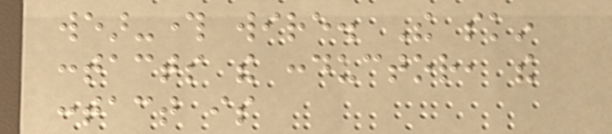wear-through wire. The skin
contacts the conductor, the
contact is
